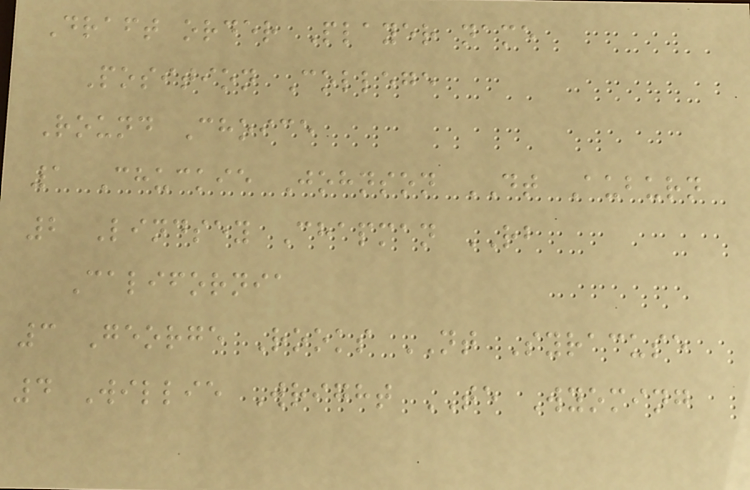Draft order Player name
Position College
Round Choice
1 Chuckie Johnson DT Auburn
2 Lindsey Chapman RB
California
3 George Rooks NT Syracuse
4 Willie Wright TE Wyoming
